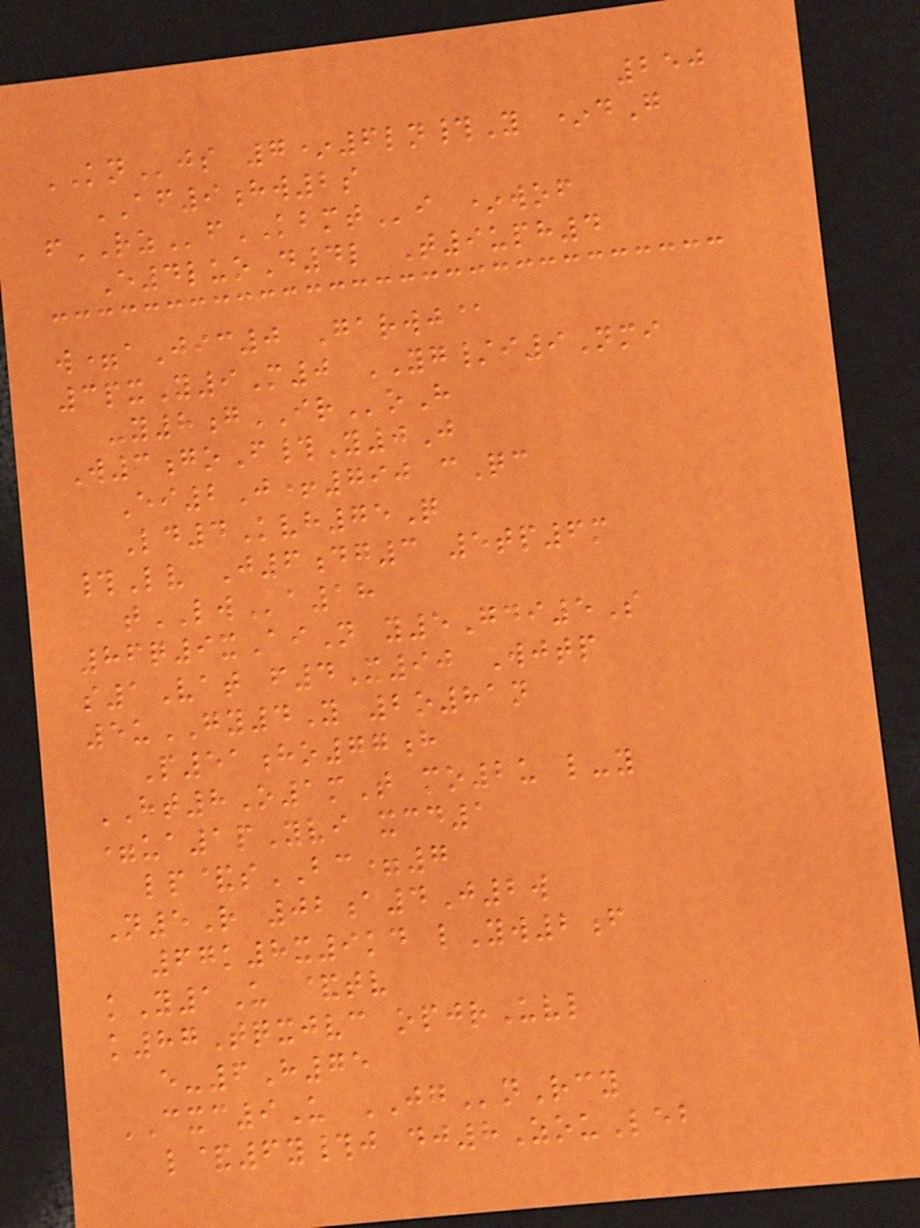250
KNjs 7*6ln#Y *dG
AF9hw2s
fRZfKBMTi *wof
E4luoD4l T9uph4
w=aJic0 Garwj@
3pxY9M0 YG/i9Nmi
-y8gIRoH
W3goF#Y0J
Ei2J+790 cQc
Ld4Kvh75Q
#Lv J6dg3 5tp6m
tLWa18
86q9xAiN y5Gdi5S
s1Vat f4X90 Wjtp
5uGY4Y 2o81n
P51ho77h
HT8O1mT mo2u l-y
=ua1pYvi xcd1
lp&sBC=7
N5R 02a4J2w
67k8x9kd lYw2f
kY1U &tv
k87Tqxjvc opjrUvl
e-6H75
CXC9U JGnRcy
l&6y#j dj8ZouLeb
